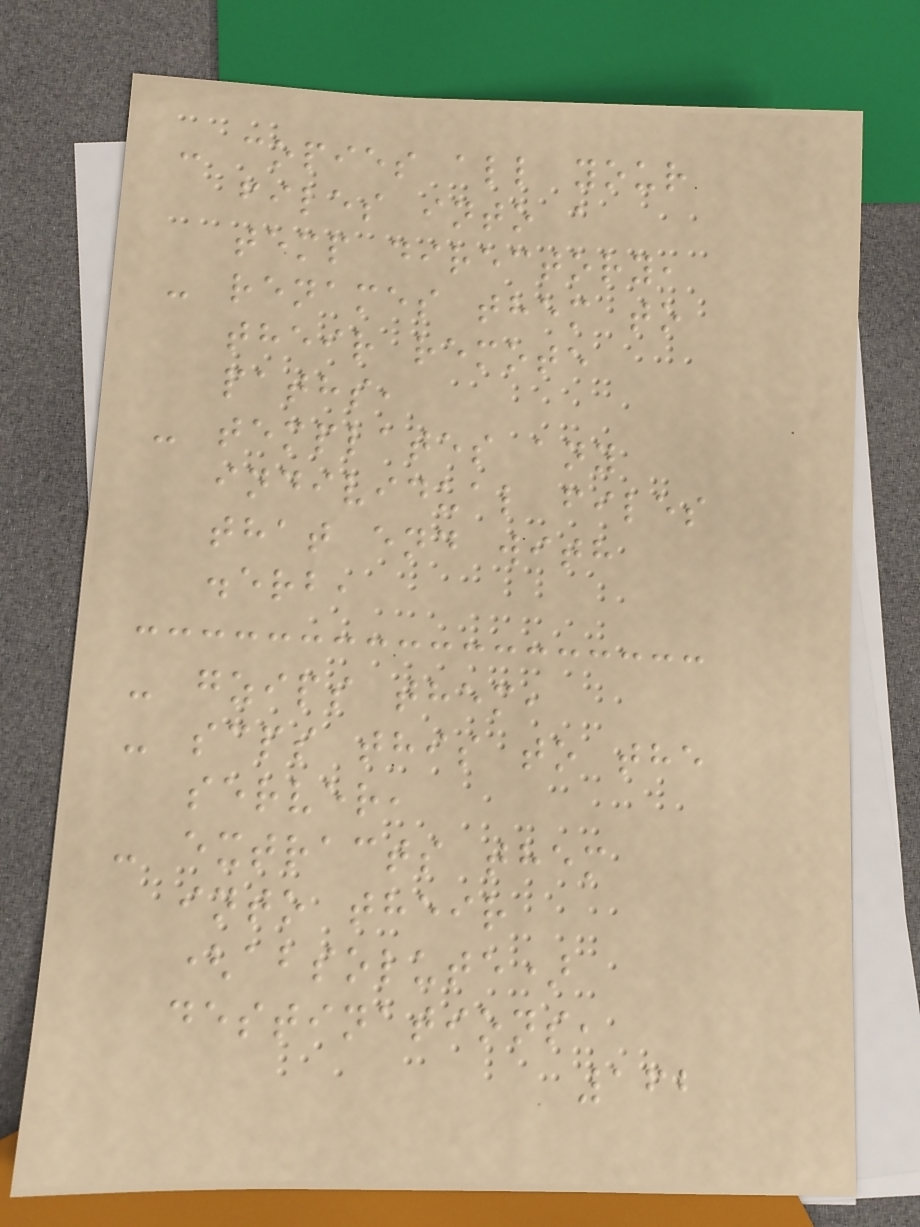- copies all your
files into a
temp directory,
- renames them to
their remote
paths,
- templates any
individual files
that end with
.erb,
- gzips them,
- scps this to the
server,
- extracts them
into their
(absolute)
destinations,
162
